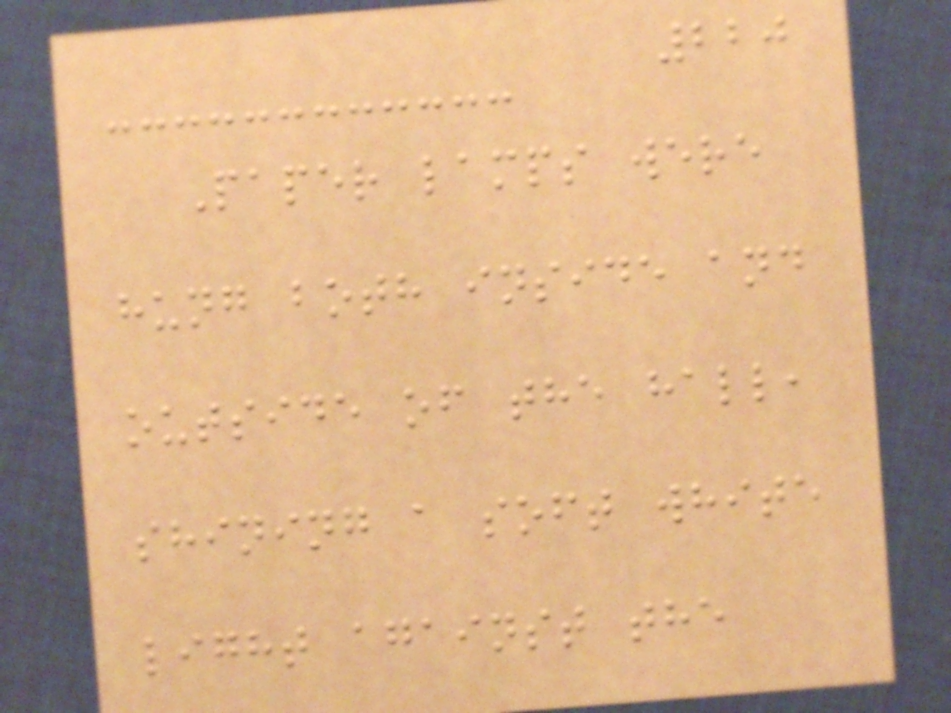220
Paper lamps were
hung both inside and
outside of the hall,
shining a soft white
light against the
